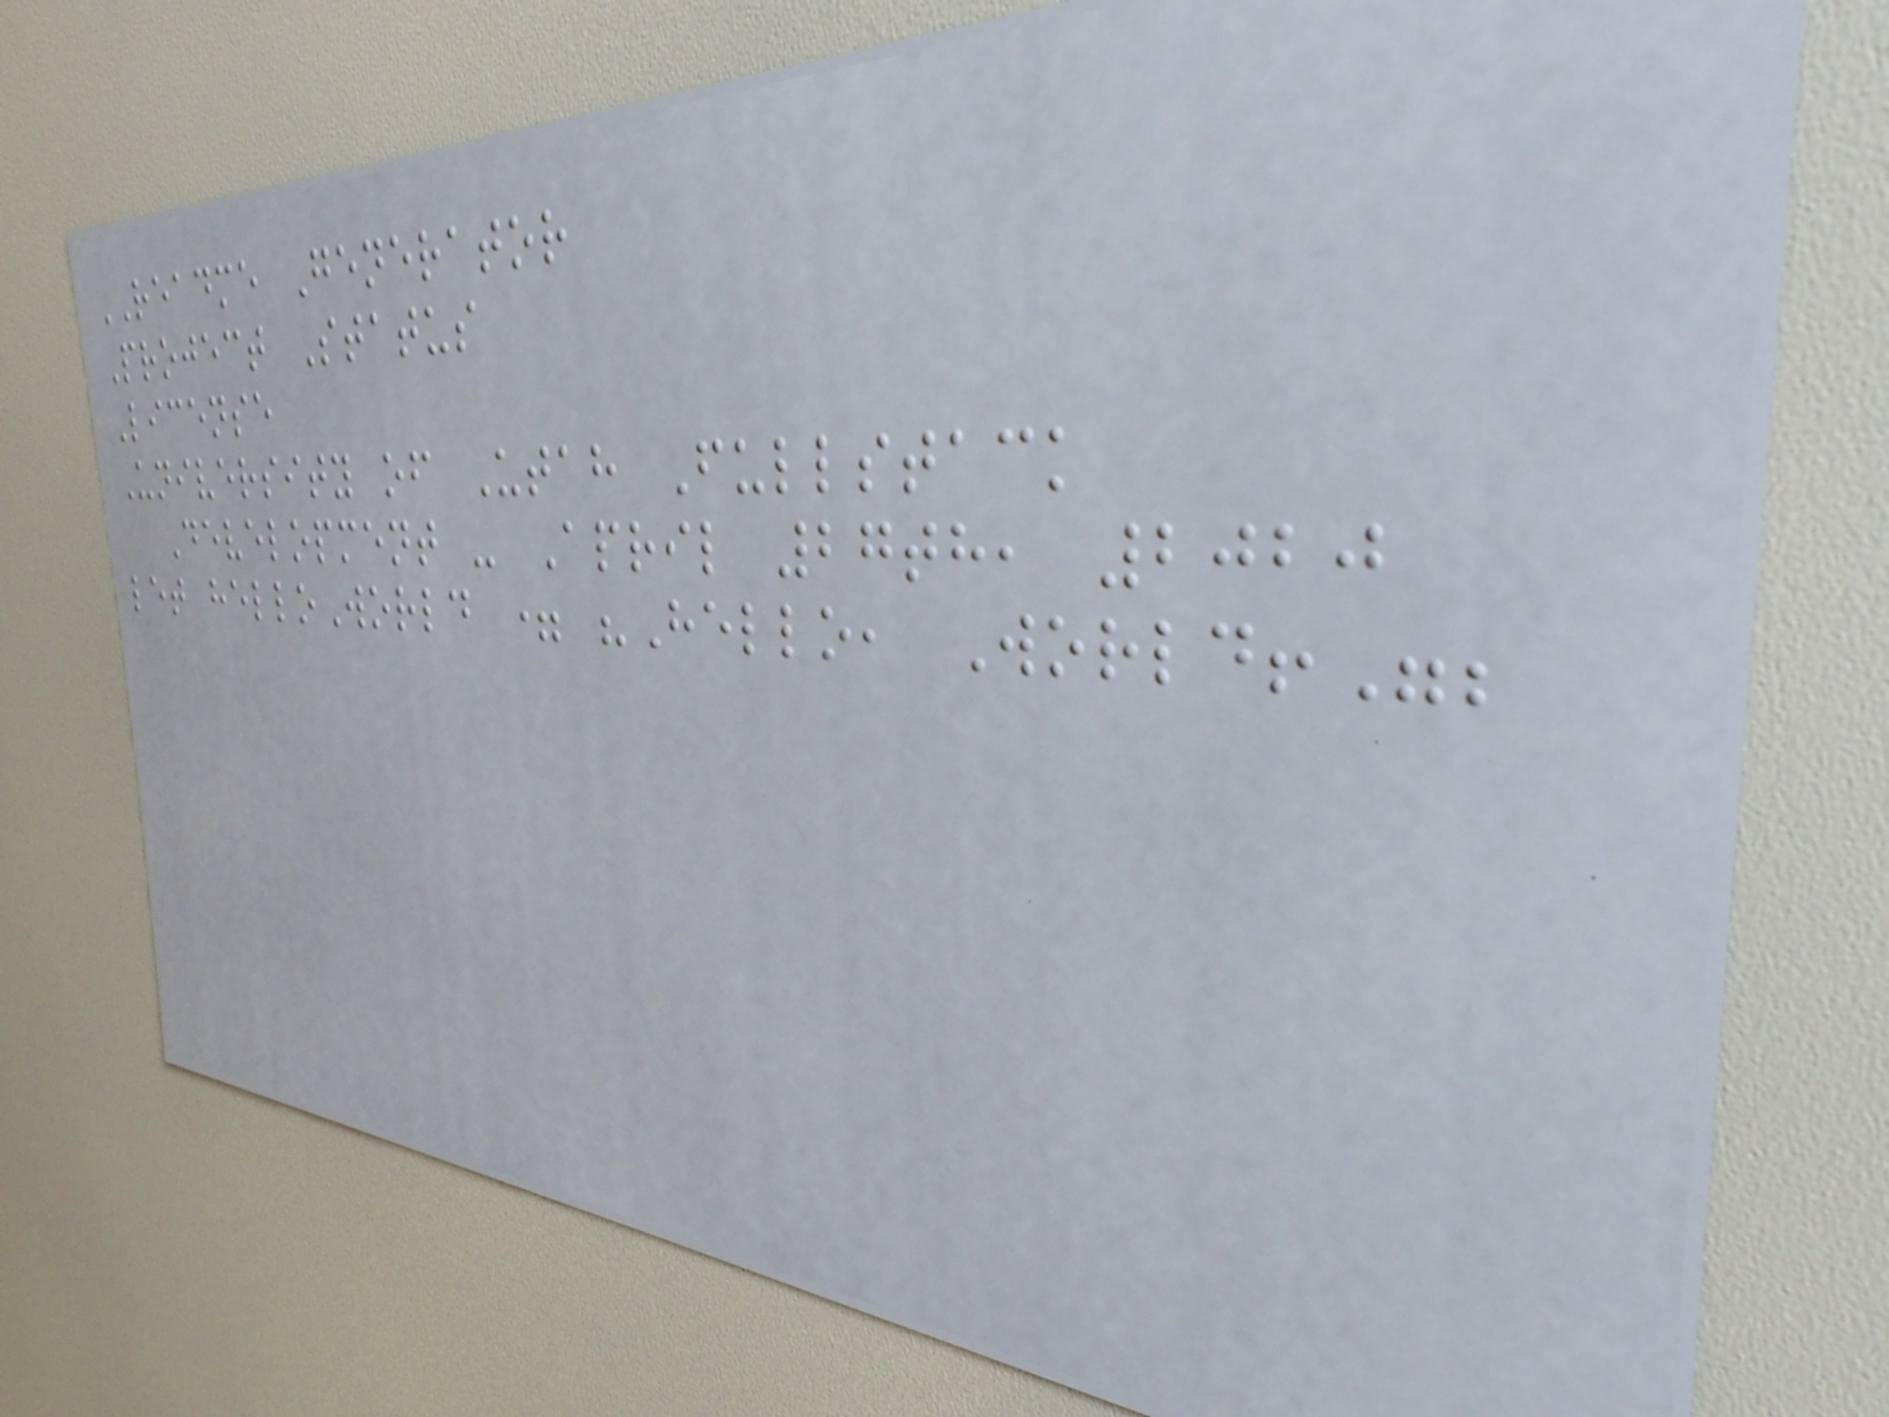README Generator
Project Status
License
University of Utah Fullstack
Development - April 27th, 2020
let helloWorld = "Hello, World!";
